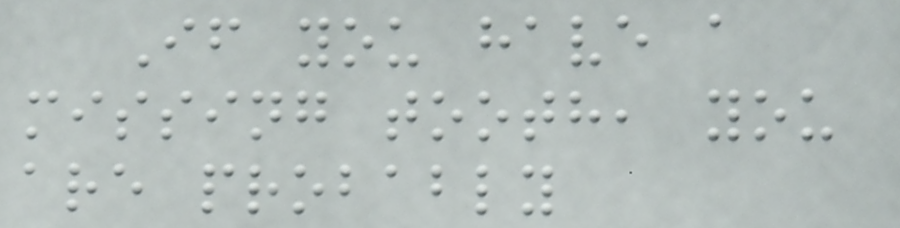If you have a
missing tooth, you
are probably
